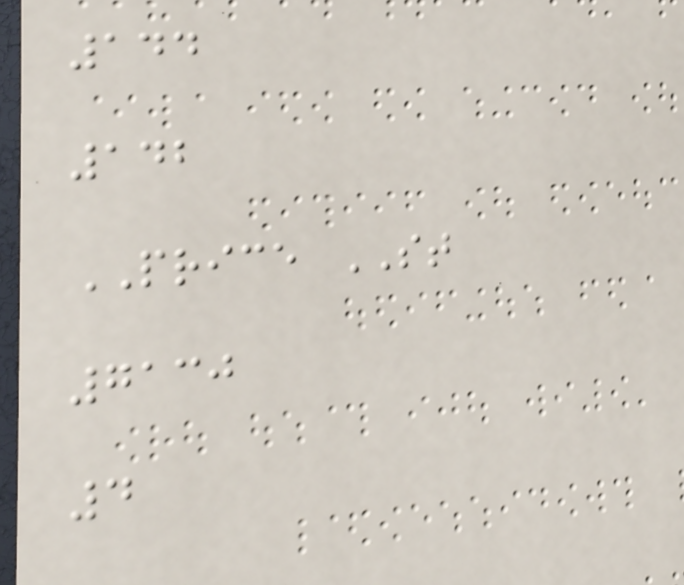144
142
PRICE ST
7130
4
